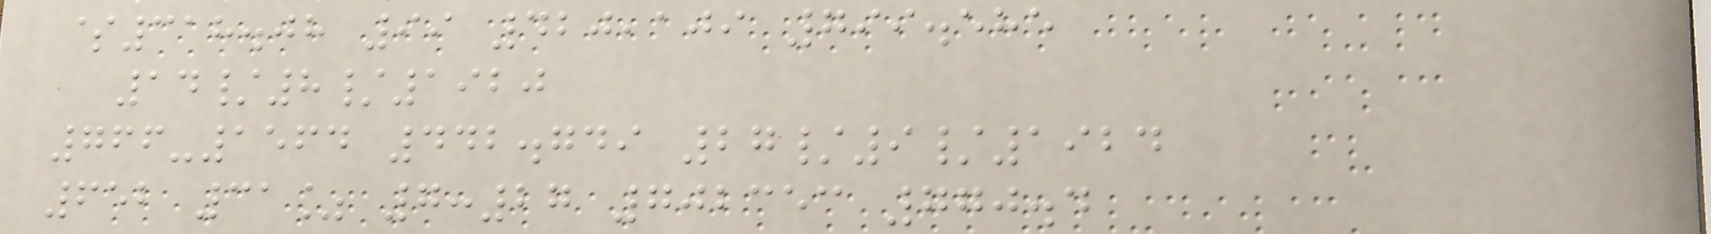$318.08 99 420,109 799.585
14/8/1920
766-1564 442.749 27/9/1924
652 31% 7:27 702353 770.4
